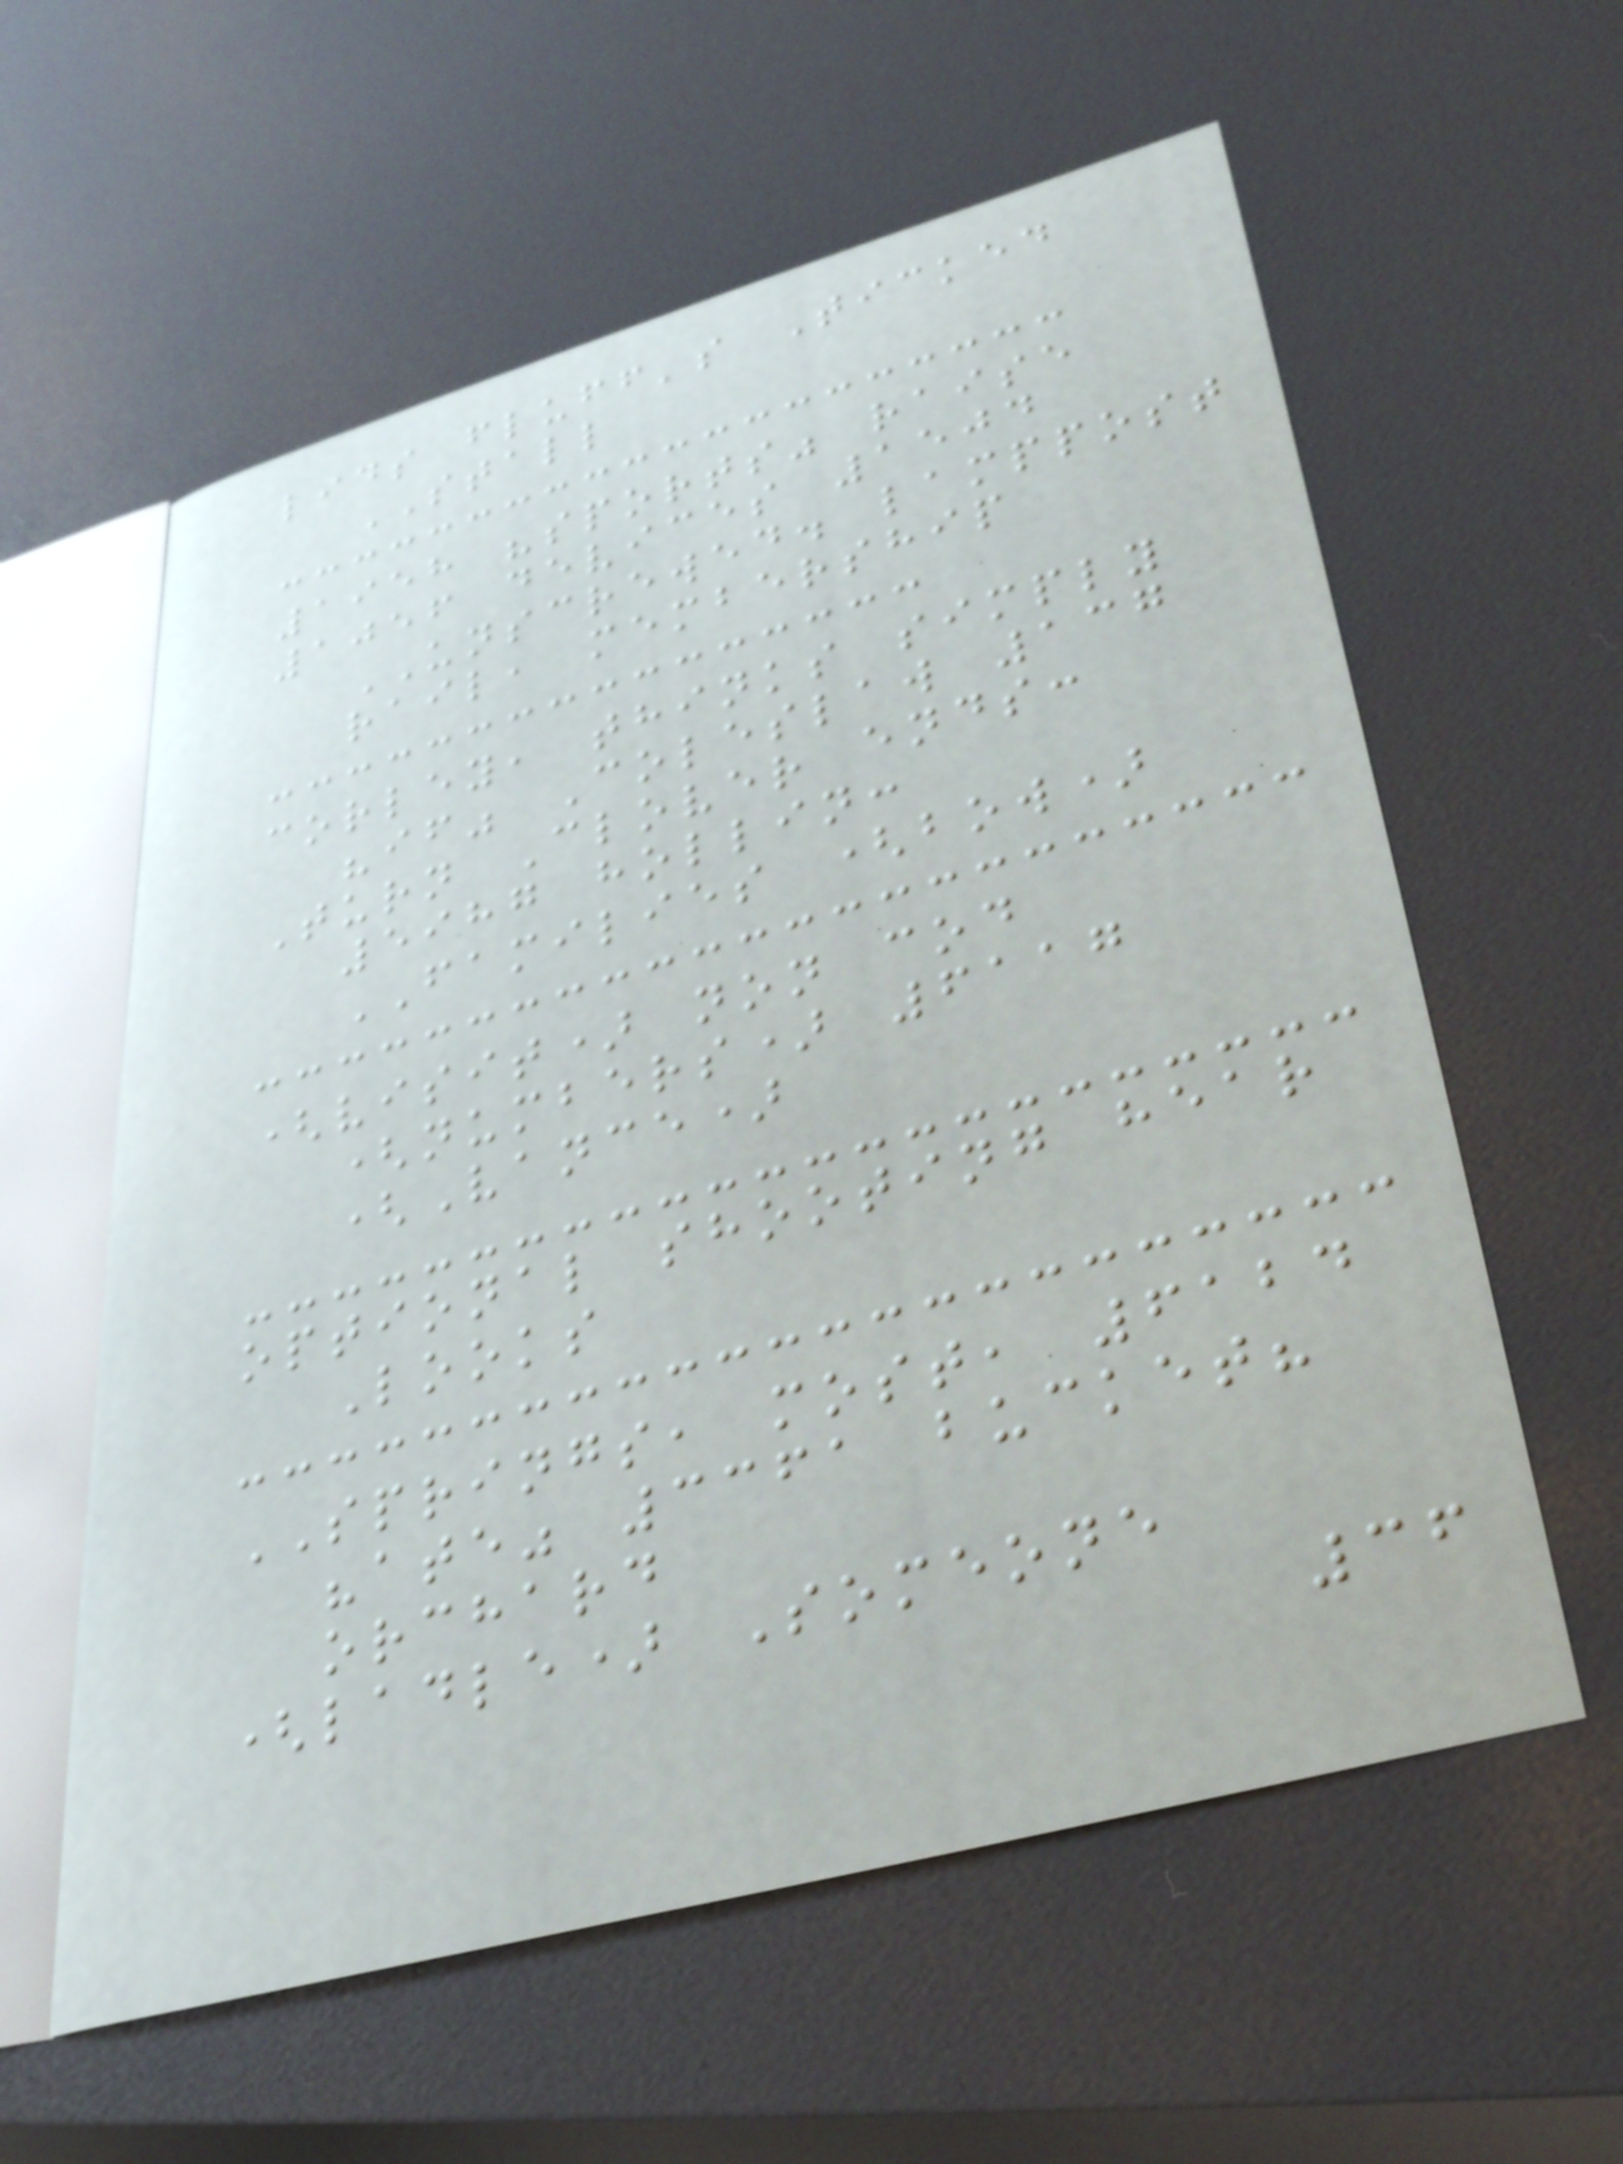lids fluff's Ticked
STALL
1958 "sports" raise
1056 devices 1504
UNSCREWED. lamppost
rail, membership
corley, thinks simply
"if" Coleslaw 137
Turn Clover ends:
5987 hollin:
FAMILIES (bow)
(visit) non cod
(numbers) 6117
(Vance)
optional shooting hear
Looks
SPRINGS, most, 6124
"ate" 3361 bucket?
orchard
(ladle) Someone
36
